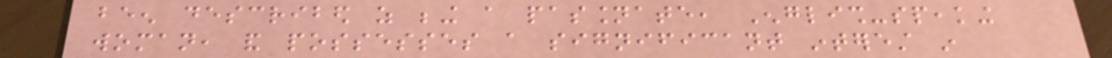been described as being a passionate, English-speaking
woman, and possesses a significant interest in
